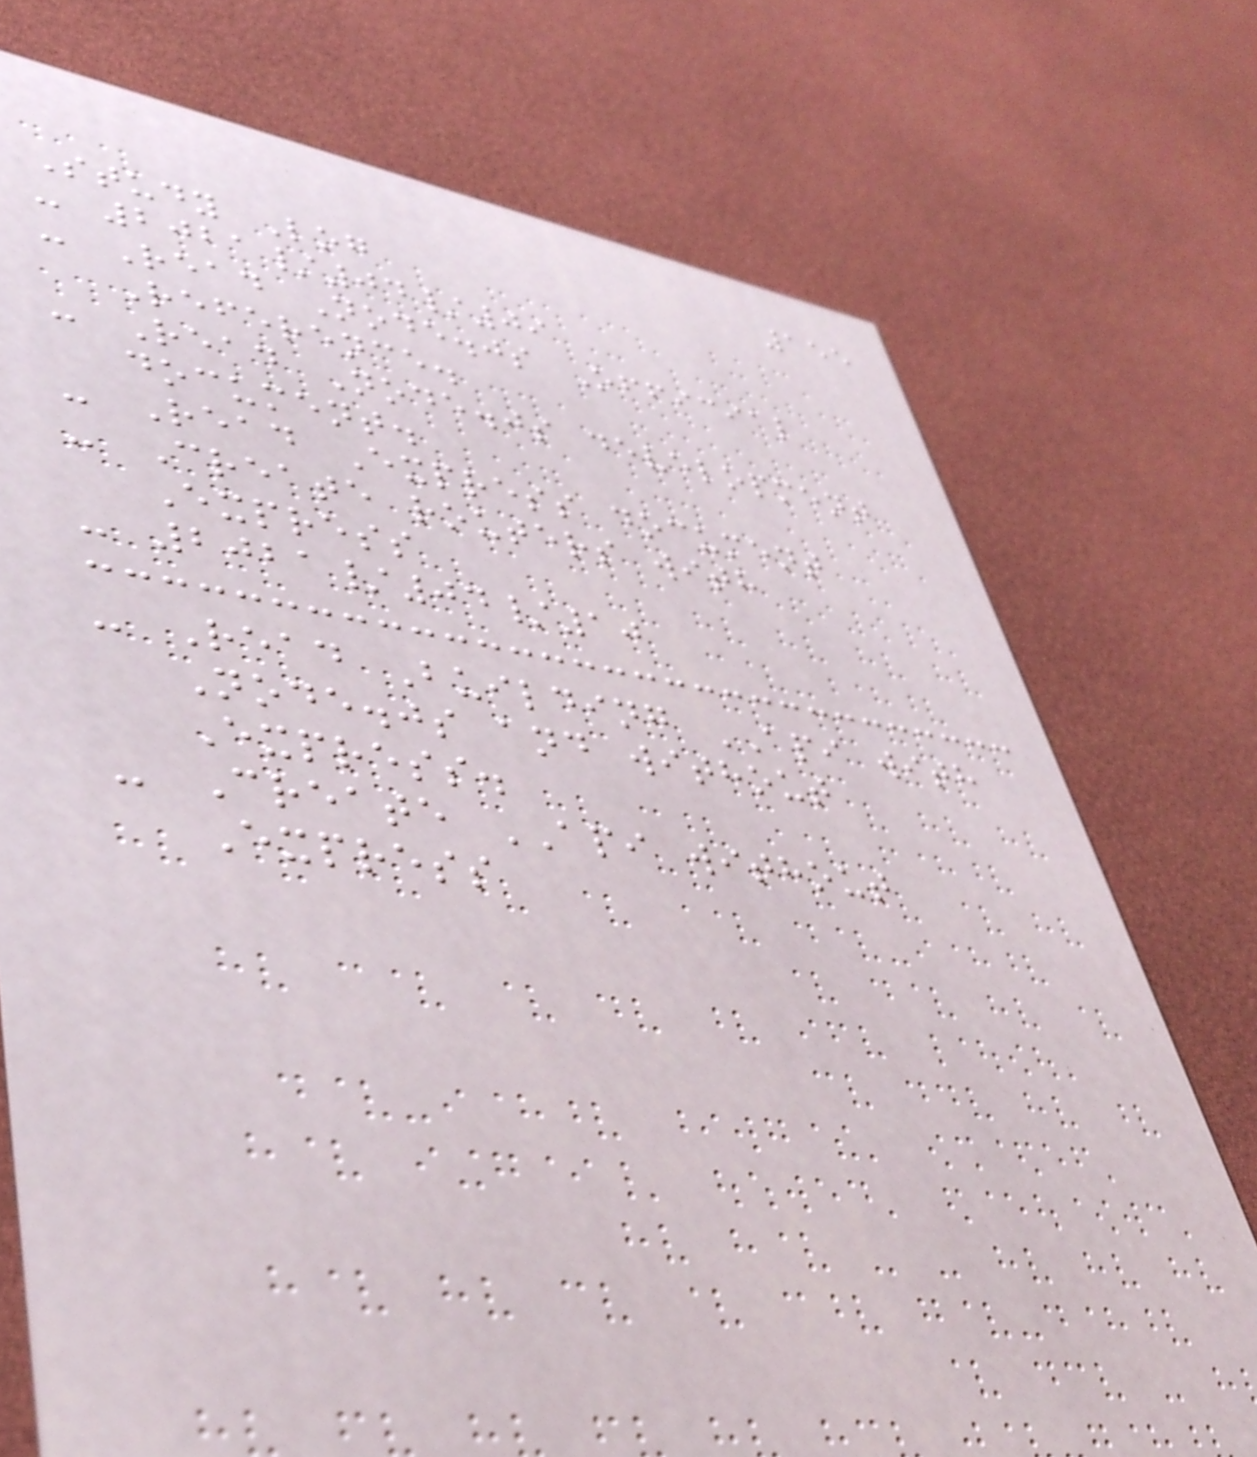155
Study Log
- 2021/04/09
- Read Node.js Official
Reference.
- Read Node.js development
document.
- Read Express document
- Create routers with
Express
- 2021/04/10
- Read Building API with
Node.js and without
Express.
- Create API without
Express
